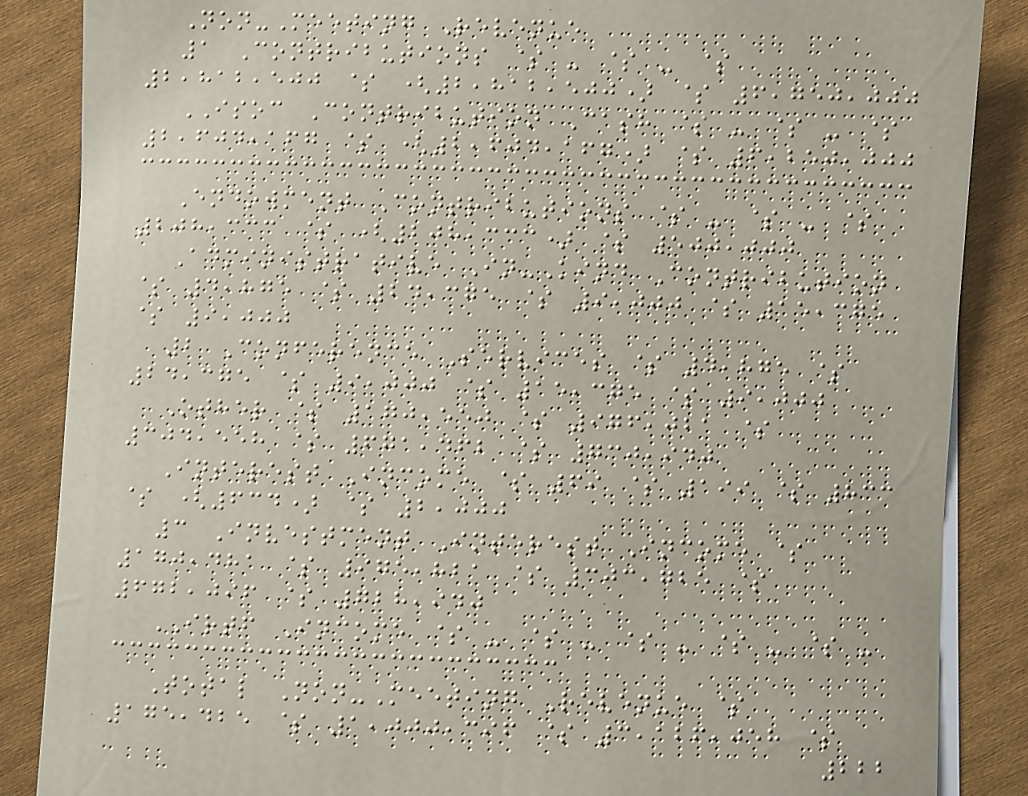Non-Meeting Revenue
1 Contributions $ - $ - $
2,812,500 $ (2,812,500) $ 6,750,000
ISOC Contribution Cash $ - $ - $
2,604,167 $ (2,604,167) $ 6,250,000
Endowment Contributions $ - $ - $
208,333 $ (208,333) $ 500,000
Administrative In-Kind Contribution
$ 4,875 $ 24,375 $ 9,000 $ 15,375
$ 9,000
2 Conference Services $ 4,875 $
24,375 $ 9,000 $ 15,375 $ 9,000
Other $ 170,550 $ 976,021 $
304,558 $ 671,462 $ 730,940
Interest Income $ 69 $ 199 $ 833
$ (634) $ 2,000
3 Investment Interest Income $
170,481 $ 975,821 $ 303,725 $
672,096 $ 728,940
IRTF Income $ - $ - $ - $ - $ -
Total Non-Meeting Revenue $
175,425 $ 1,000,396 $ 3,126,058 $
222
